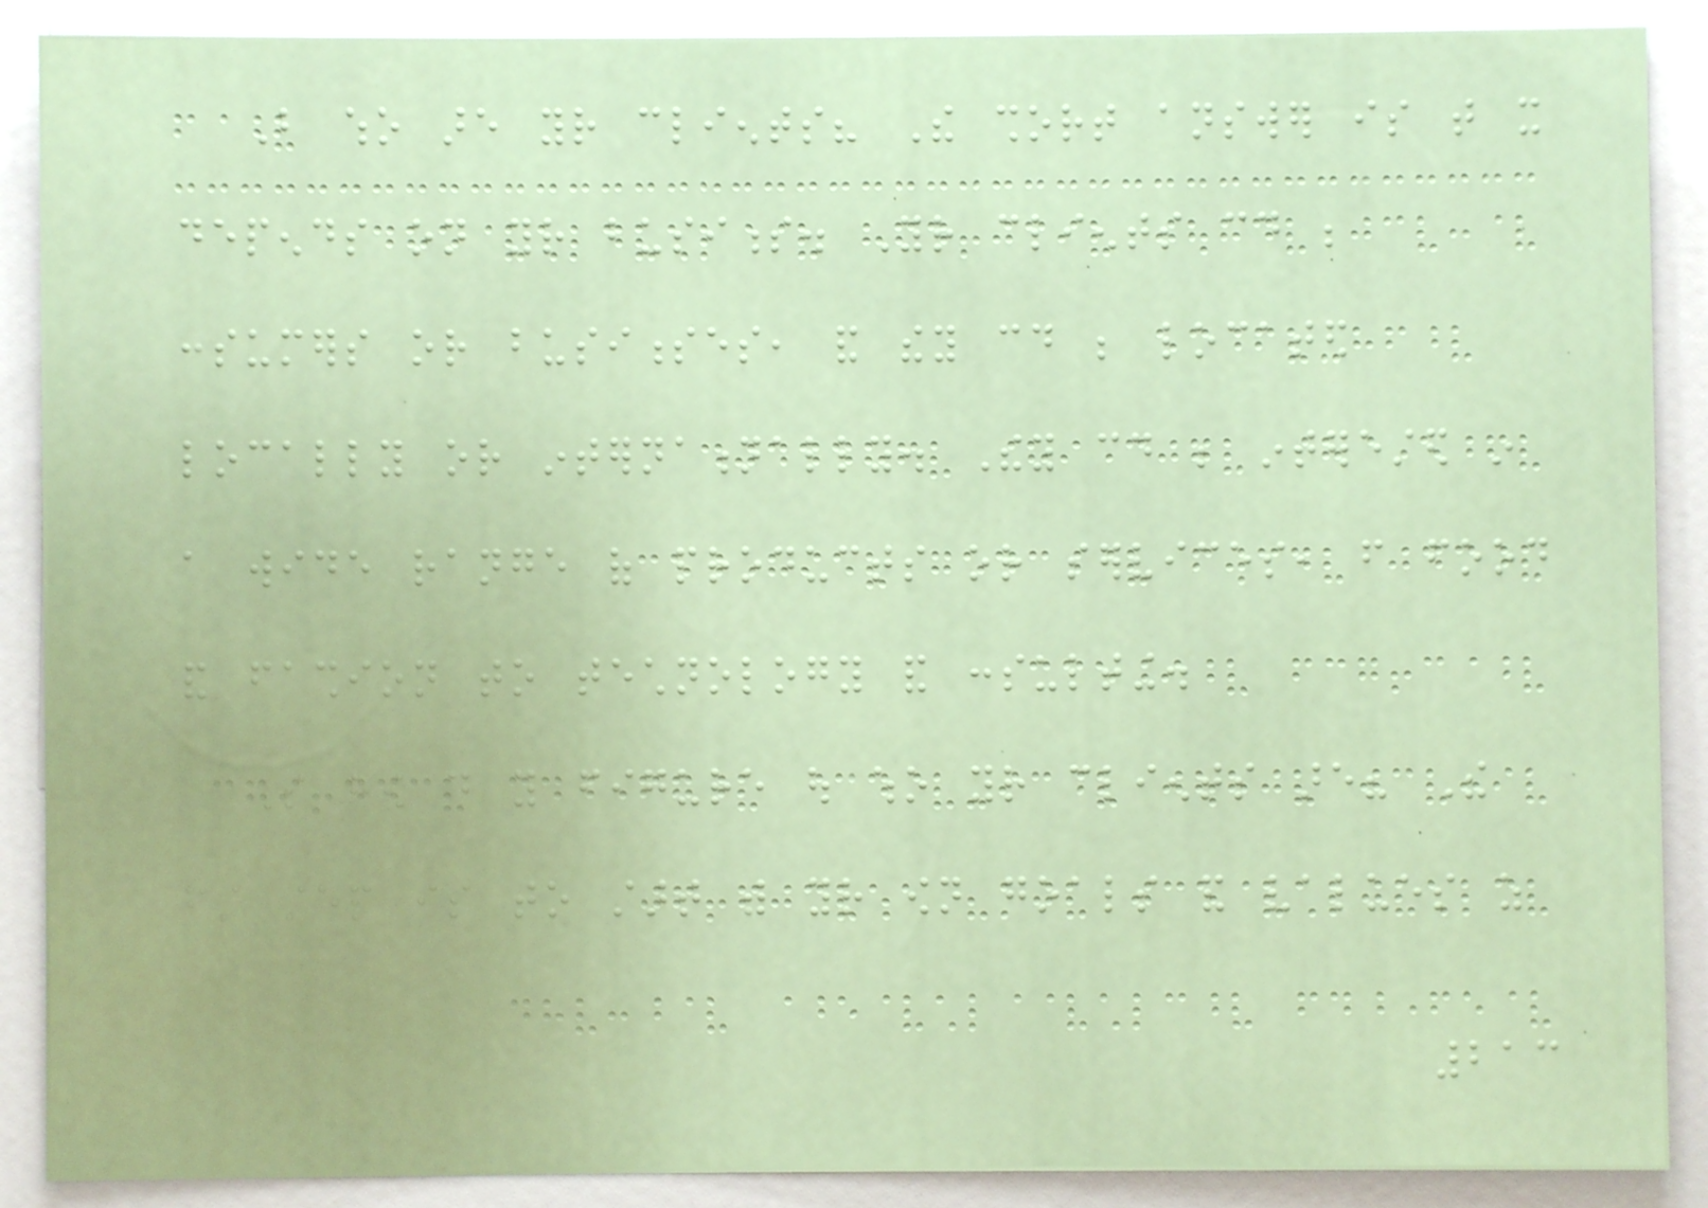But who are your clients? The short answer is that it
depends on your business. Your clients could be
consumers or businesses, and they could be located
locally or internationally. They could be interested in
a wide range of products or services, from food
and fashion to technology and consulting.
So how do you figure out who your clients are? The
first step is to start with your own goals and values as
213
